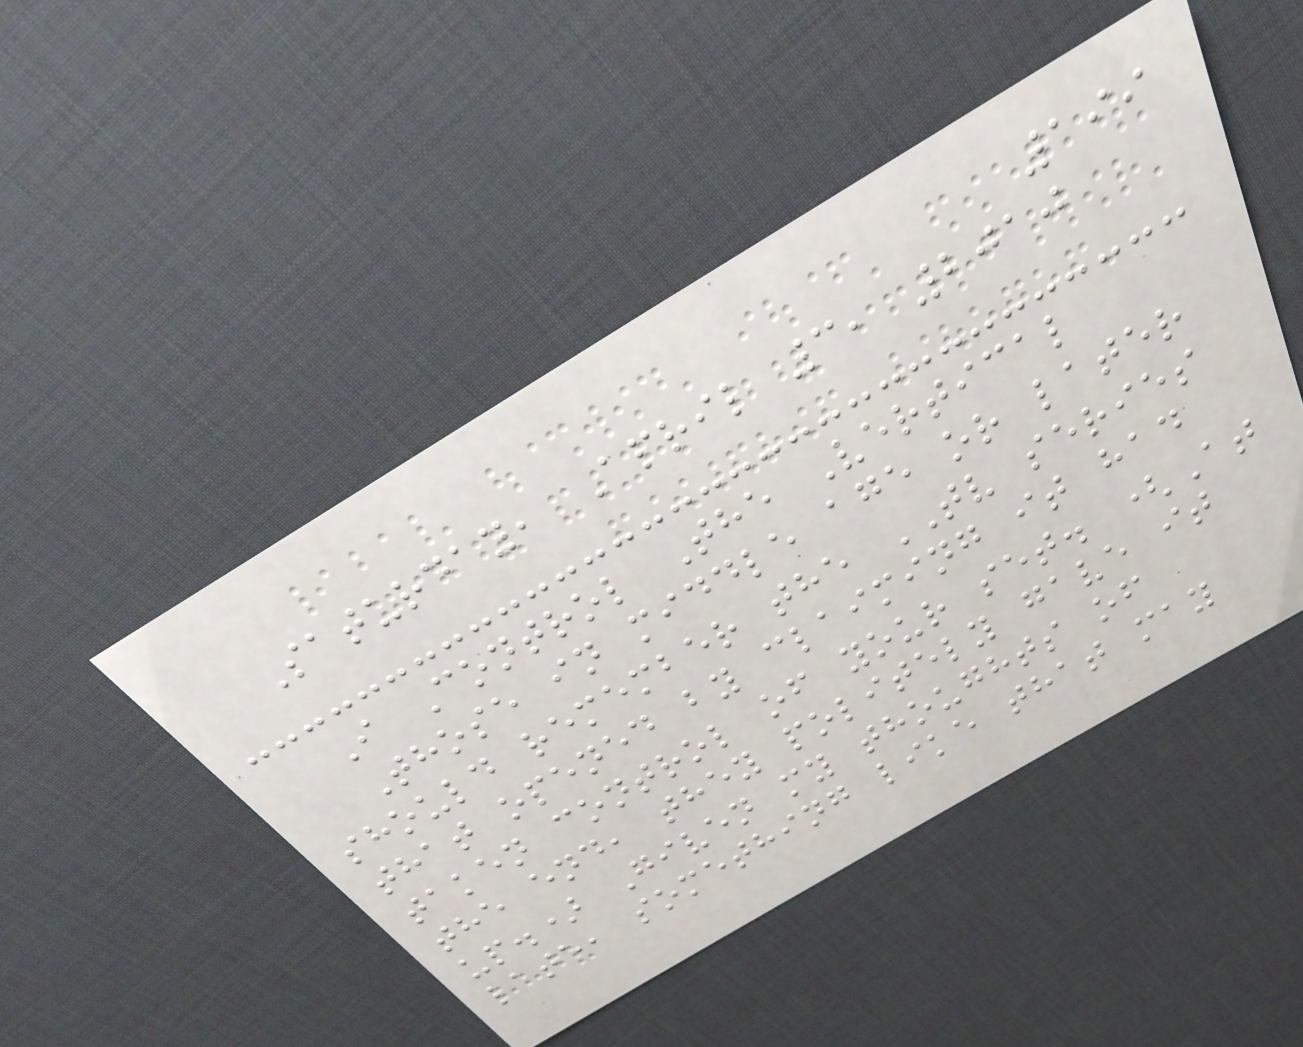199
Saturday, April 3, 2010
I Control The Vertical
Those in middle age or later
should remember the TV series
that opened by claiming it had
taken control of your set. (At
the end, they politely gave it
up.) Given my thoughts of
late, something like that may
